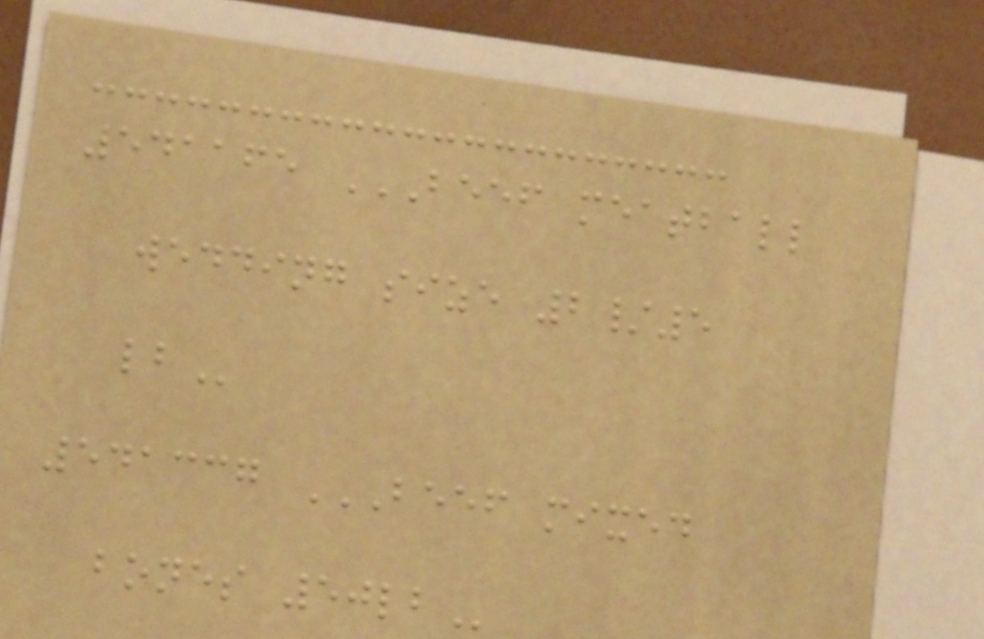541165 BEEF MEATBALL
WEDDING SIZE 2/5
LB
541337 BEEF MIXED
BONES 50LB
